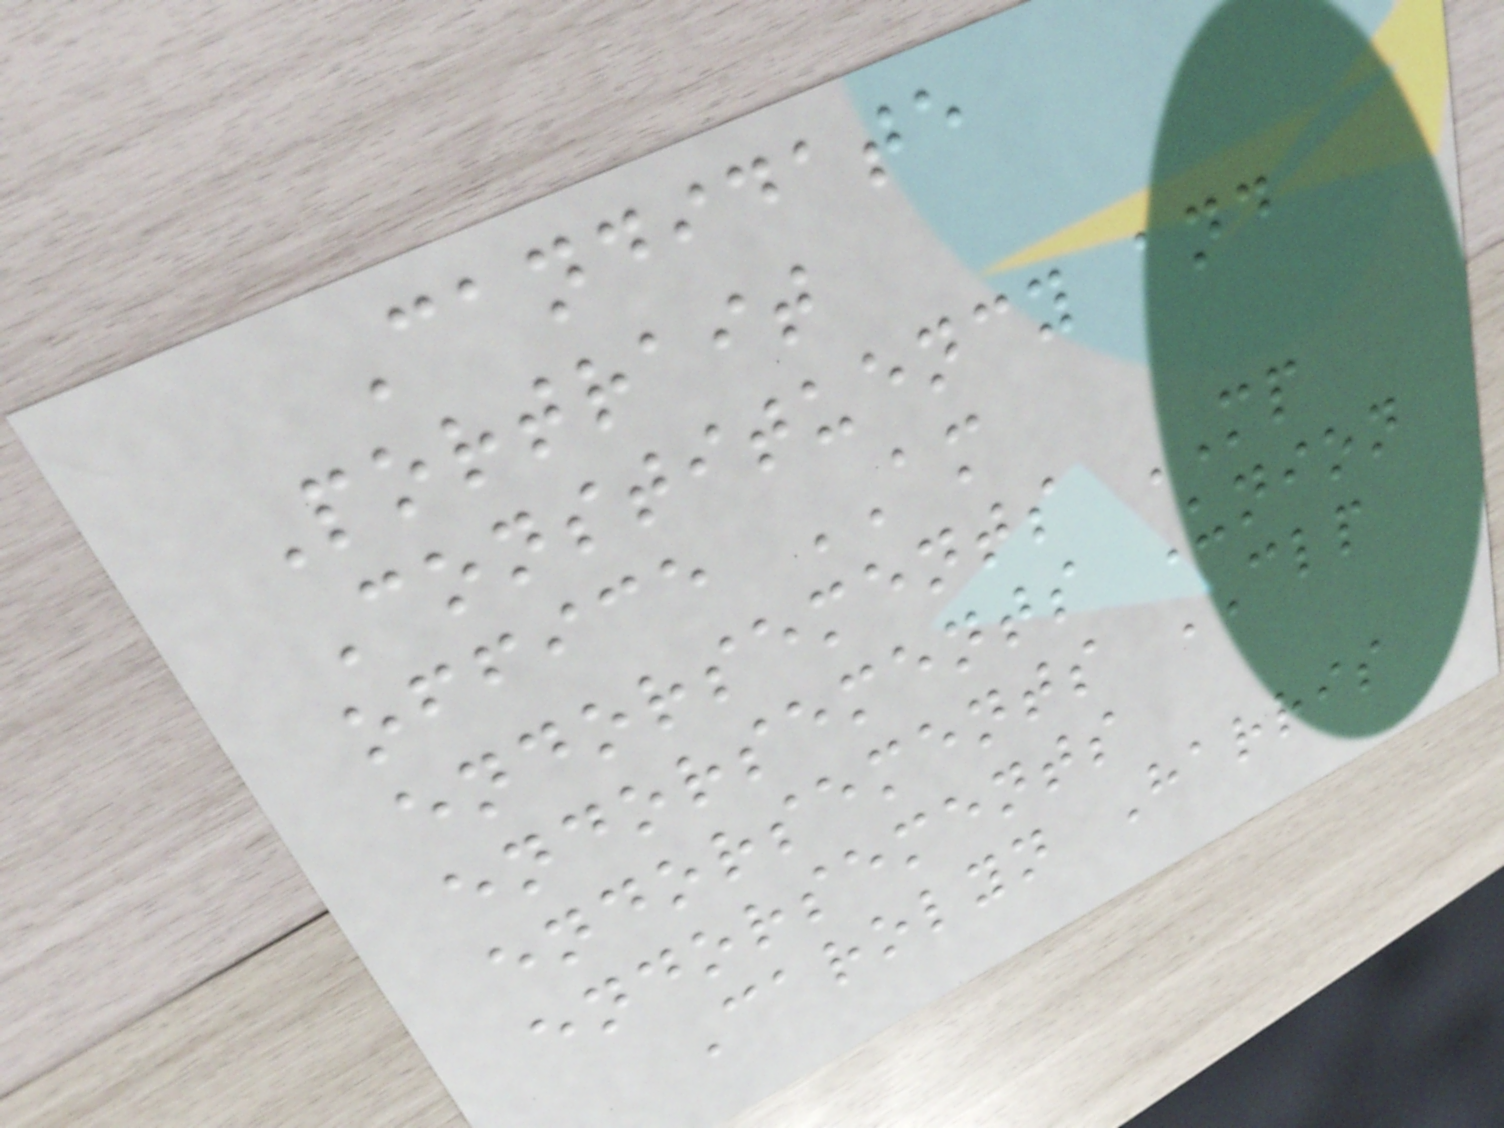Candidate
Portrait
Constituency and
office AM
endorsements MP
endorsements Union
endorsements CLP
endorsements
Carolyn Harris
